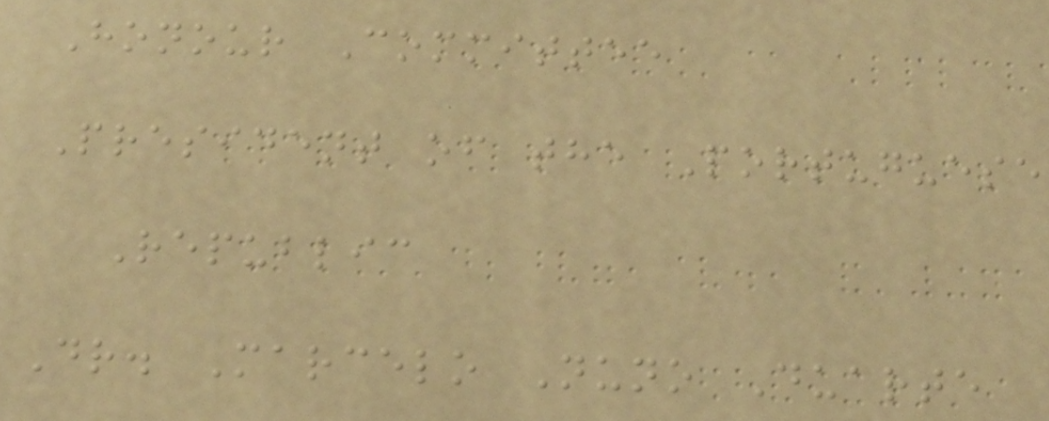Honour Committee
President of the Portuguese
Republic
Dr. Marcelo Nuno Duarte
